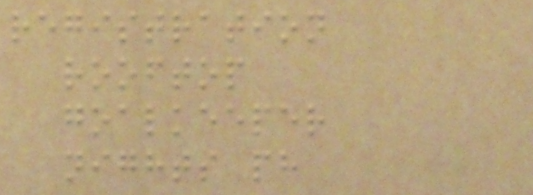registration
rooftop
goalkeeper
nights ph
